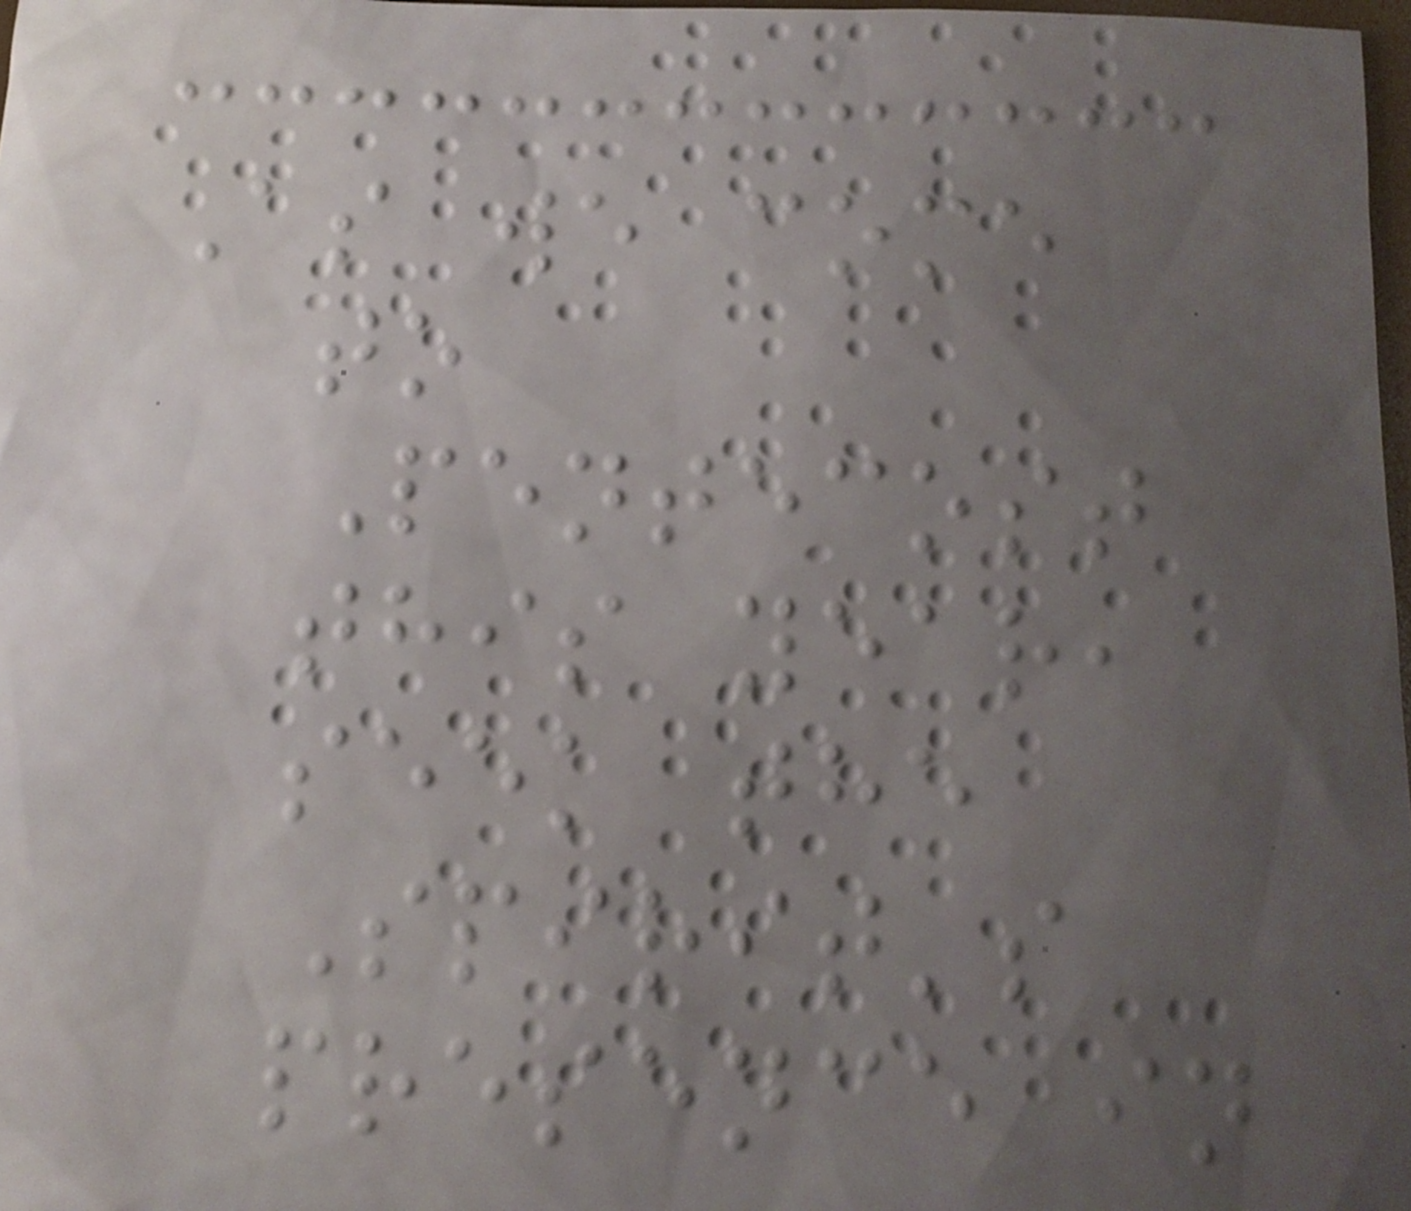As we come
to
Pentecost
this year,
seek the
Spirit's
presence in
